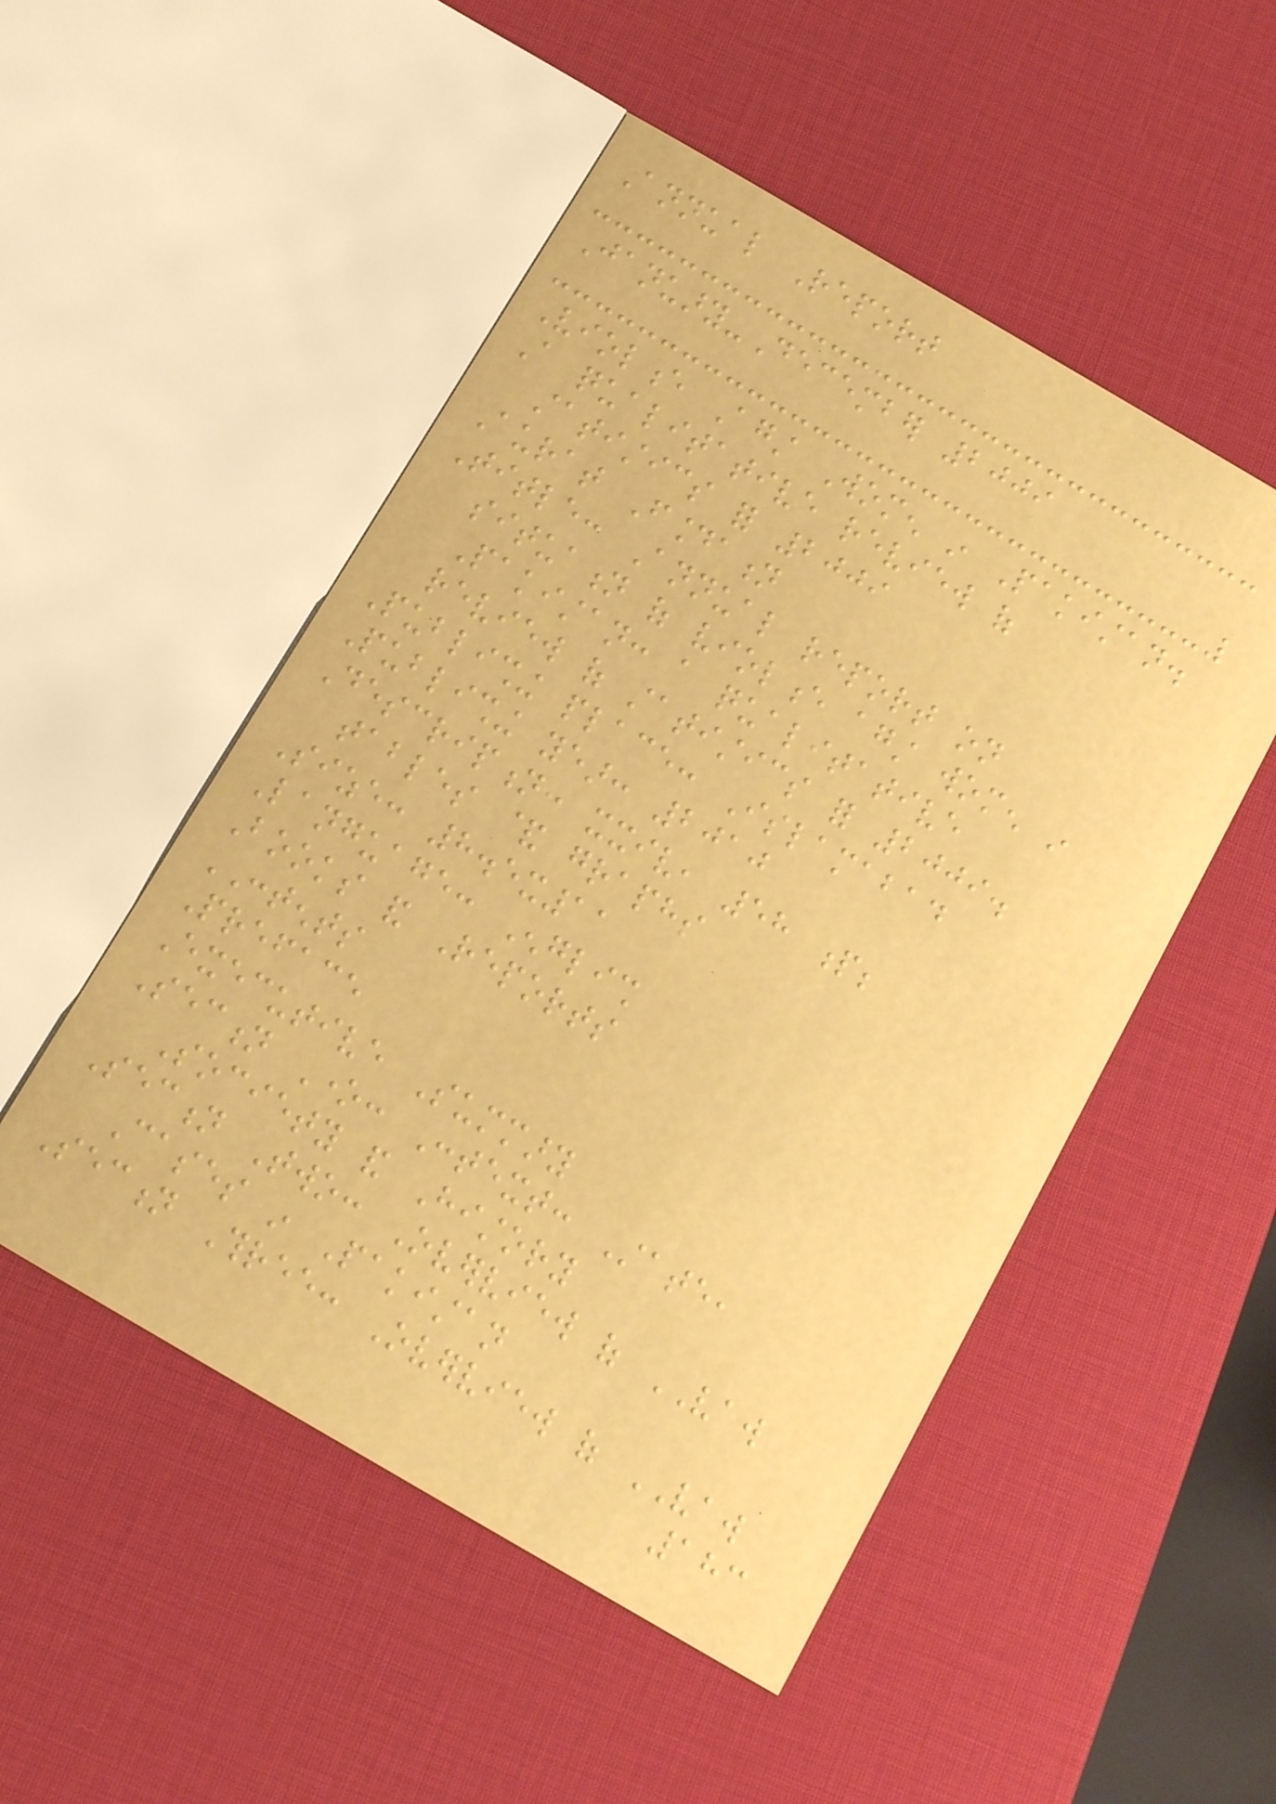Annual Report
January-December 2009
Violence Against Women in Pakistan.
A qualitative review of
statistics for 2009
Aurat Foundation
Title: Annual report on
situation of violence against women in
Pakistan: a qualitative
review of statistics for 2009.
Publishing place: Islamabad
Publishing year: 2010
Description: xxiv, 58 p;
tables & graphs
Size: 8.5x11
Language: English
Books and Reports
CONTENTS
Preface
Executive Summary
Section One: Context: State,
Society and History
Section Two: Overview of VAW
Cases in Pakistan
Section Three: Overview of VAW
183
